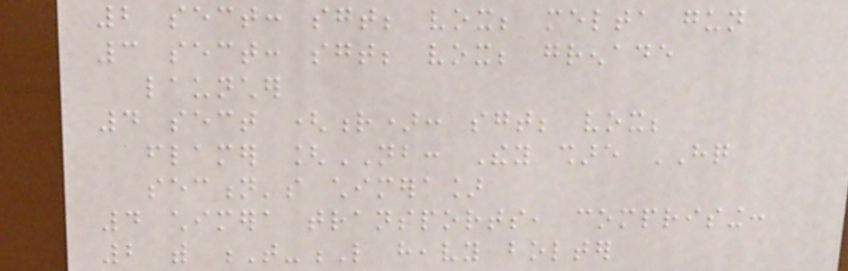2 sect: sgt; vox; melta gun
3 sect: sgt; vox; grenade
launcher
4 sect (r): sgt; vox;
flamer [NB: They share HQ
section's chimera]
4 chimera transports, comprising:
2 with T-L heavy bolter
